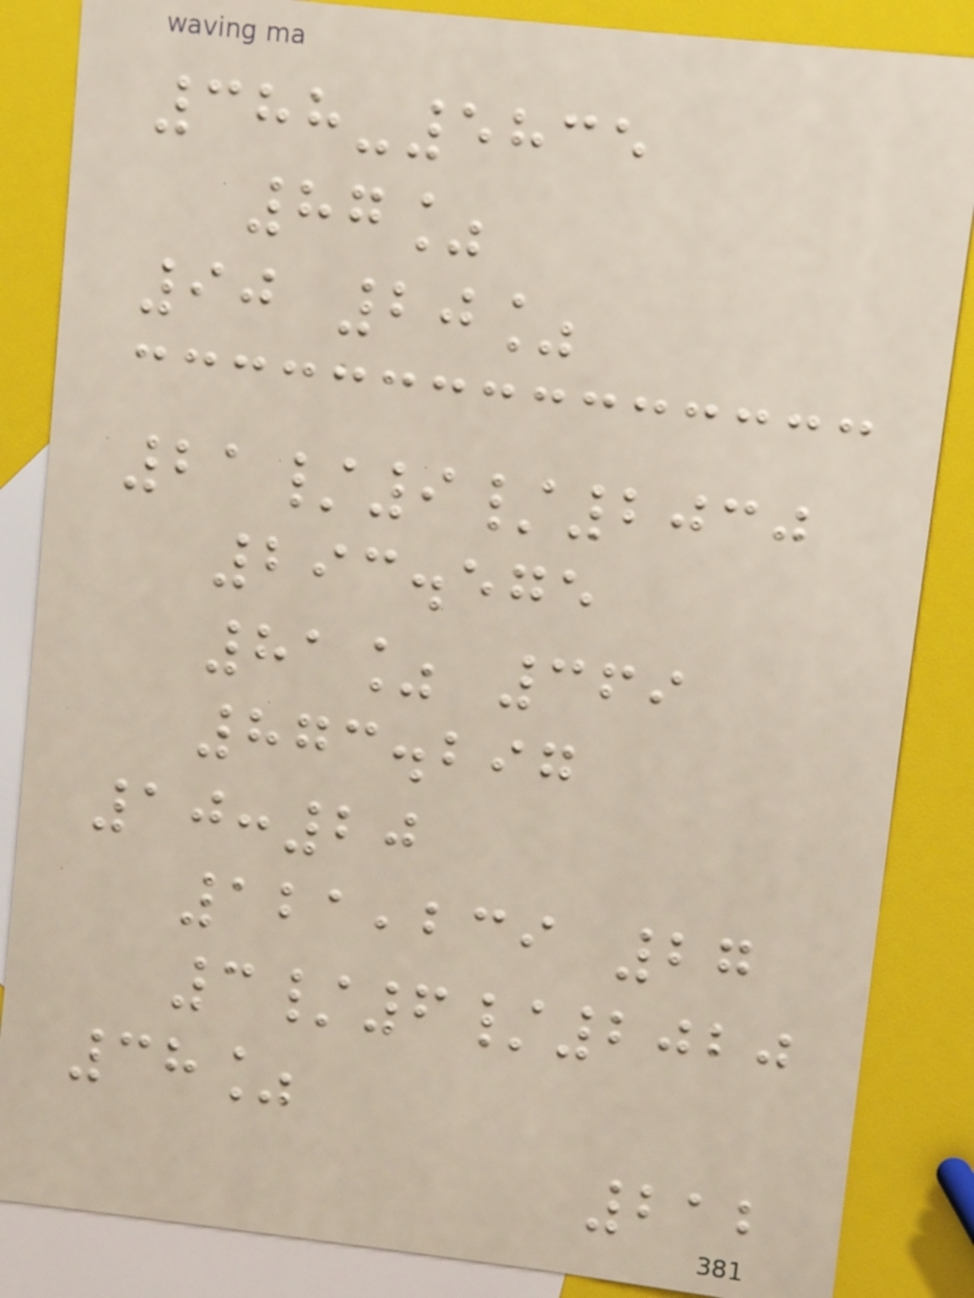388-5835
87%
90 20%
21/9/2030
293.575
81% 369
873.297
10:20
121,239 27
3/6/2020
38%
212
